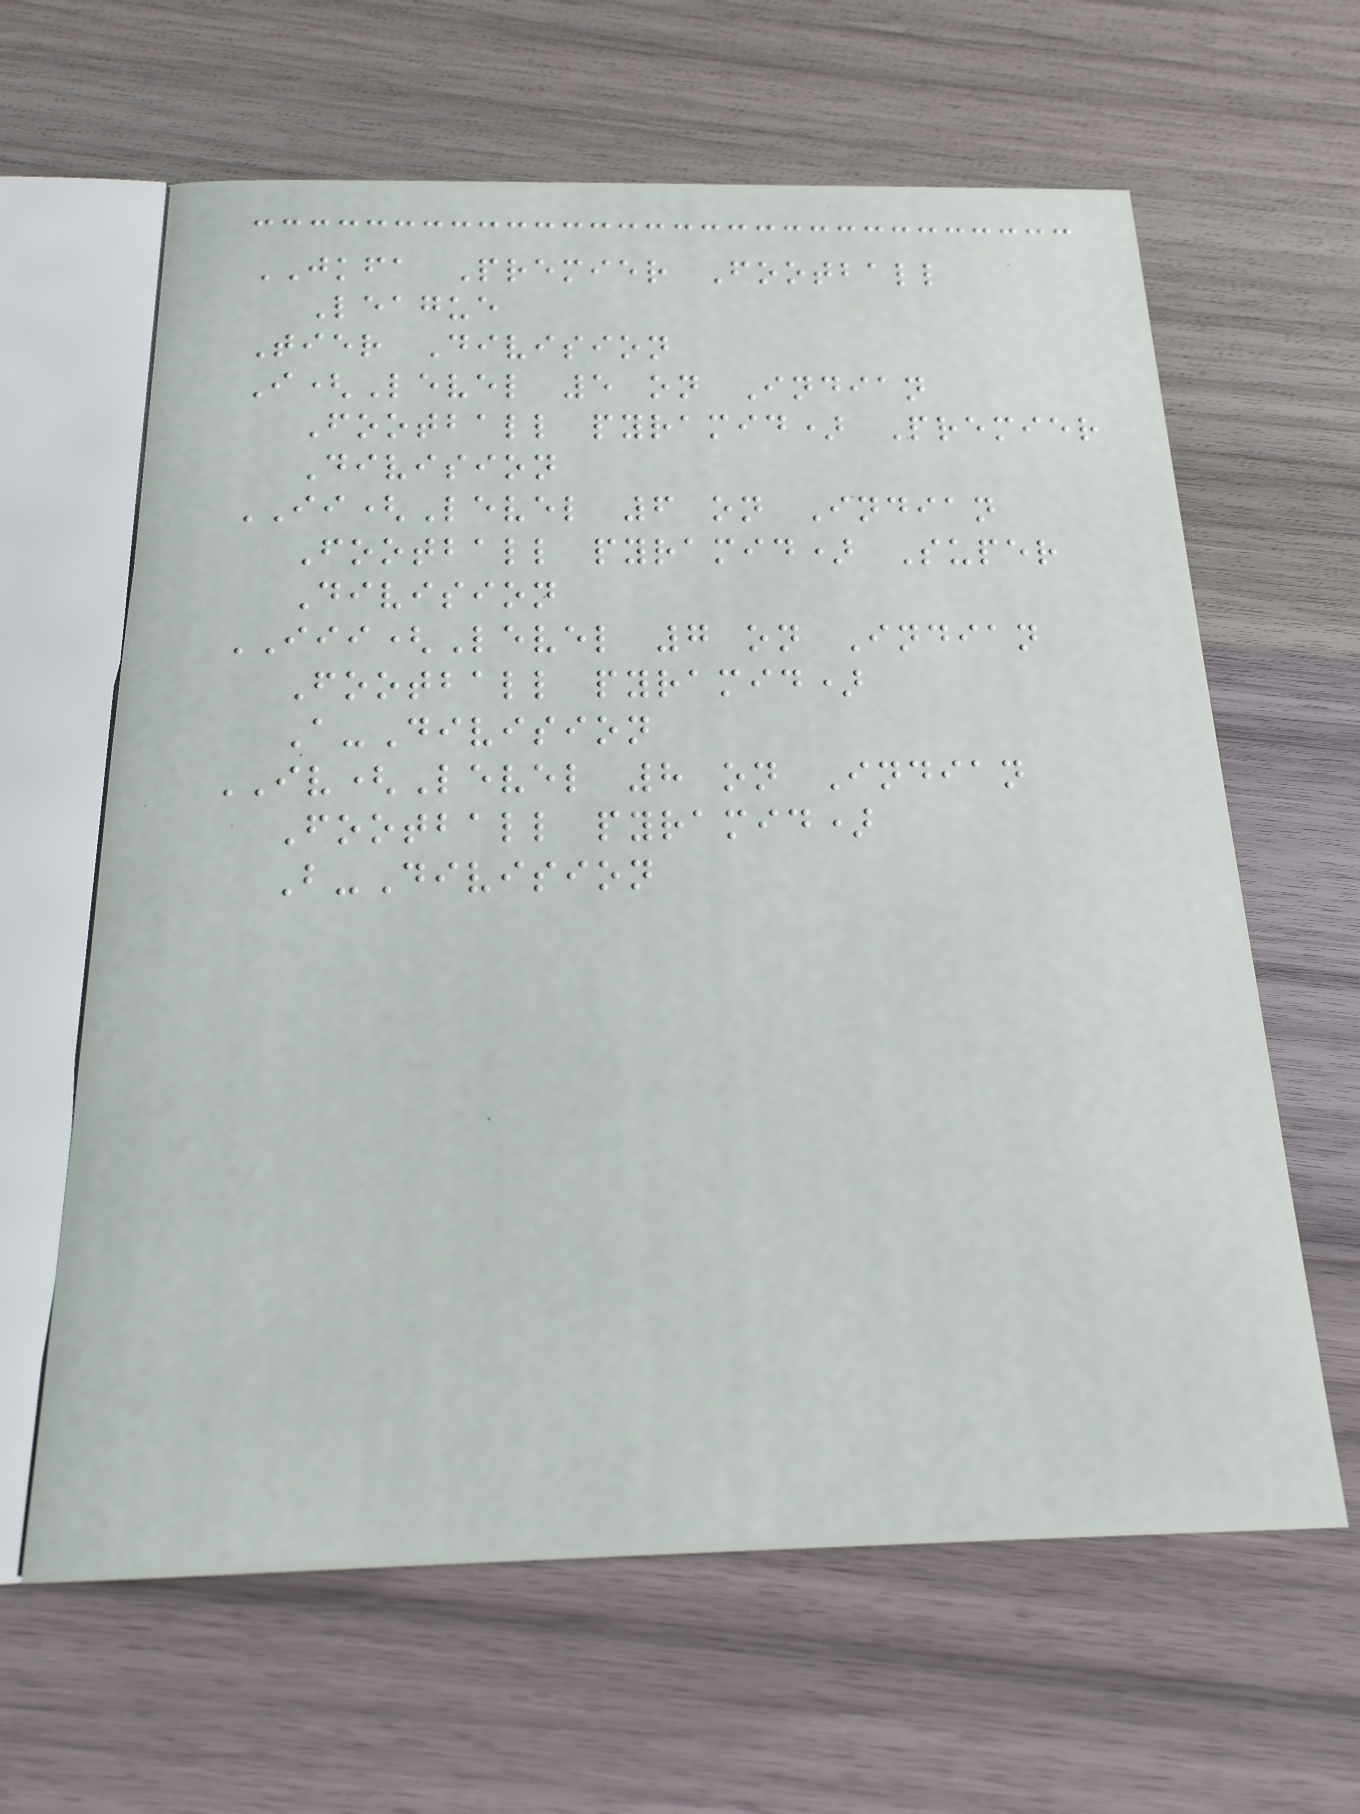JKFA Premier Football
League
Tier Division
I(Level 5 on Indian
Football pyramid) Premier
Division
II(Level 6 on Indian
Football pyramid) Super
Division
III(Level 7 on Indian
Football pyramid)
A-Division
IV(Level 8 on Indian
Football pyramid)
B-Division
